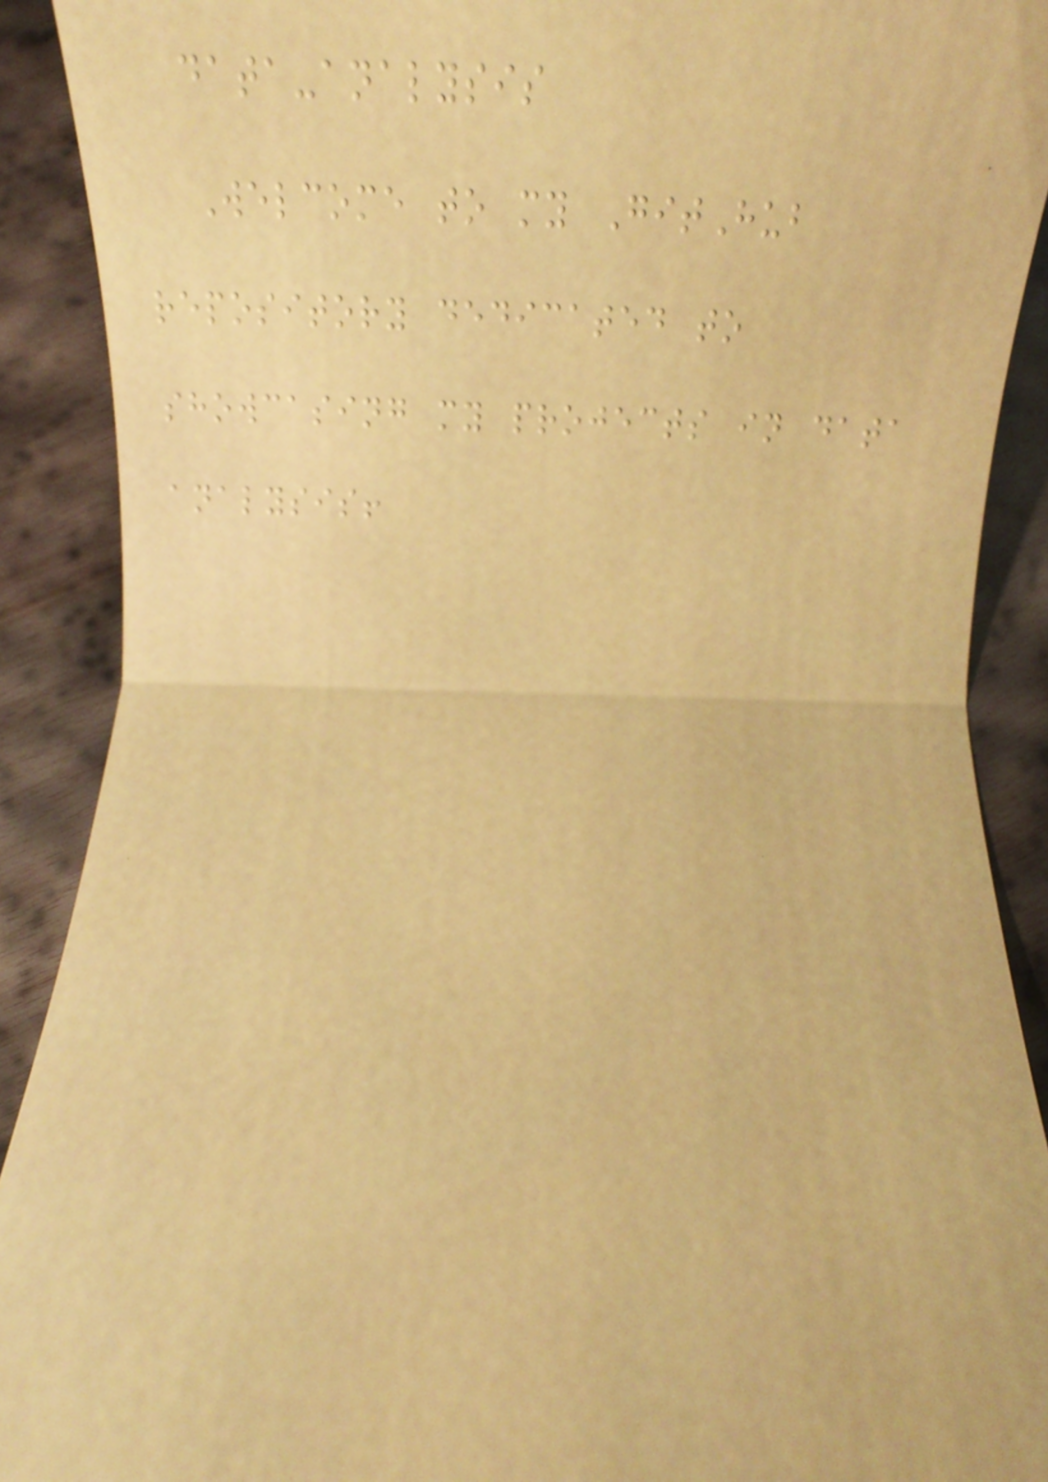data-analysis
Welcome to my GitHub
repository dedicated to
showcasing my projects in data
analysis!
